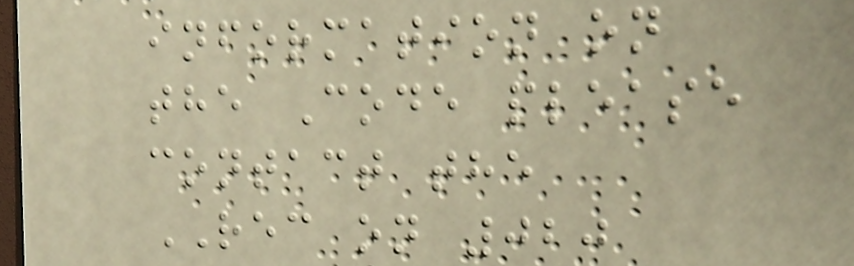information on
the Code please
contact the
REC on 020
